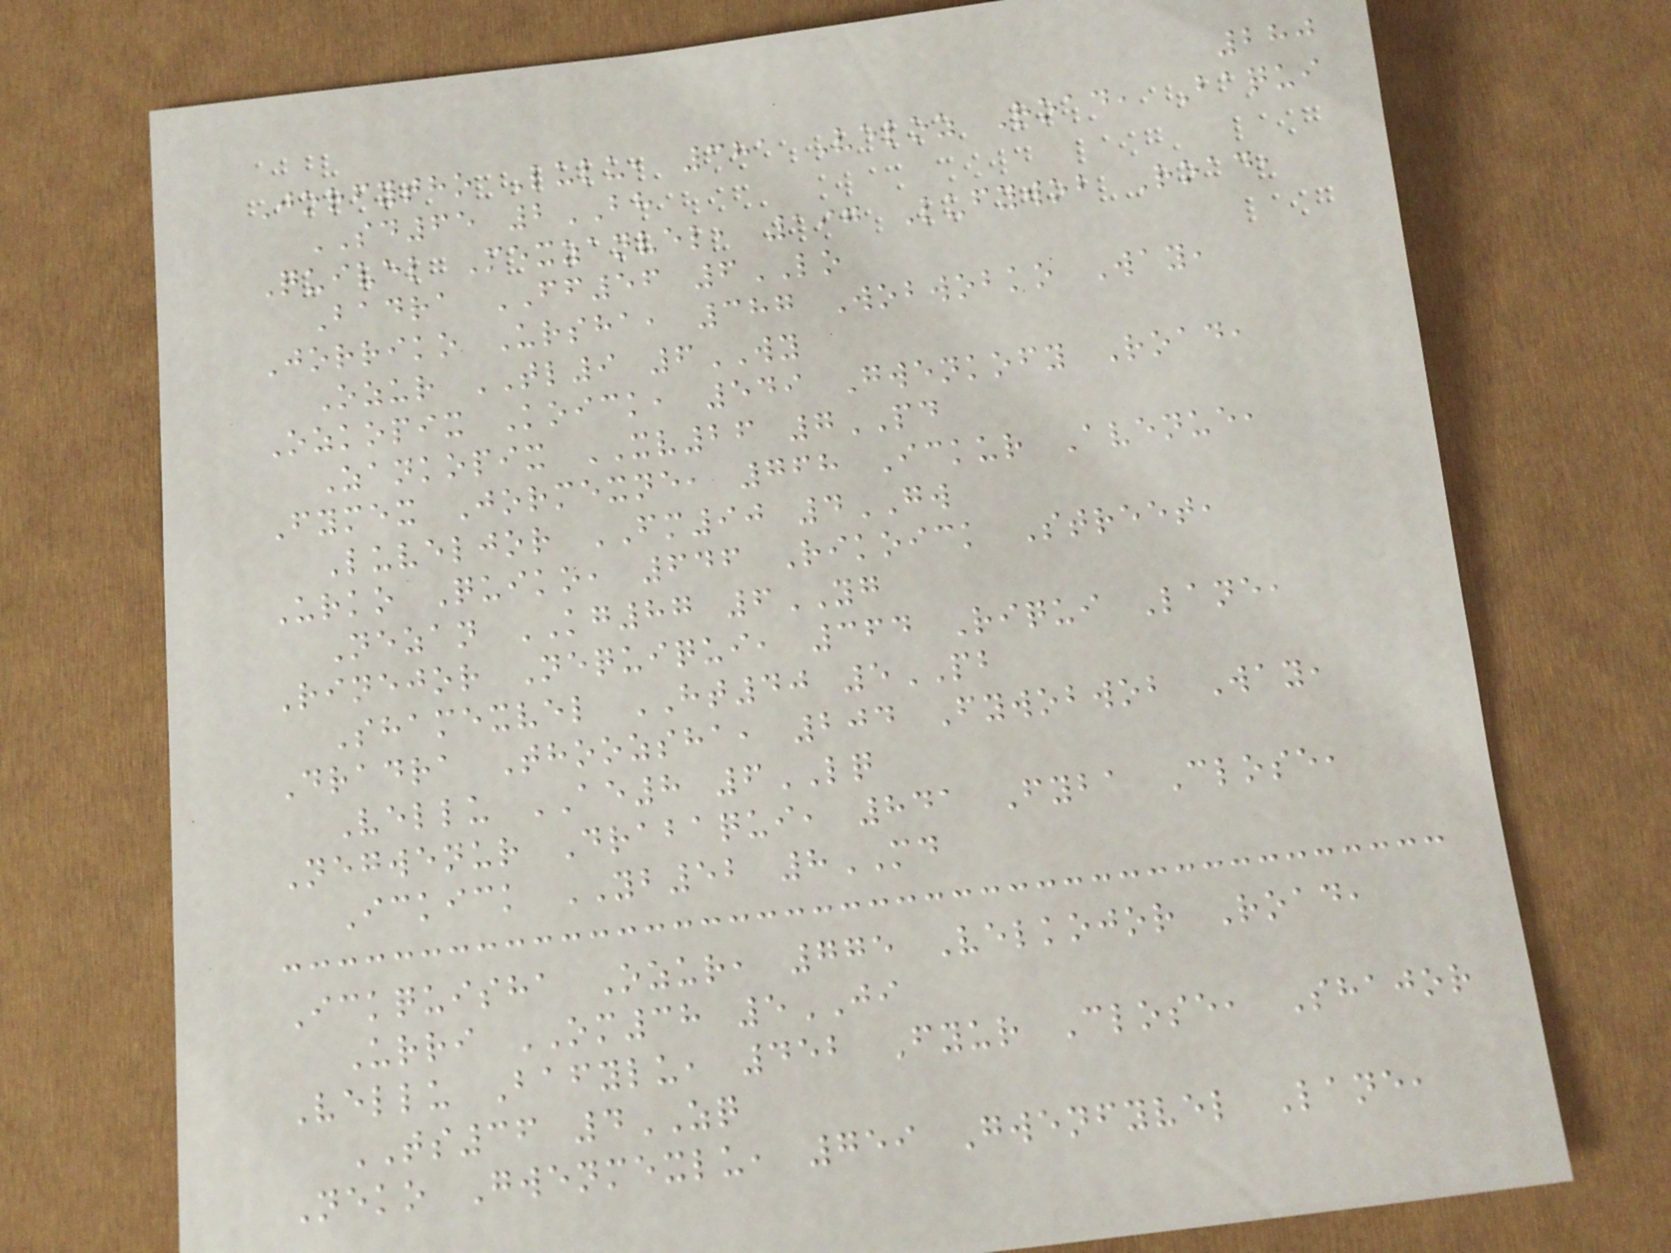280
Jorfytho Lulu, 381 Veloz Road, Baqui
SD65 2BH
Quivel Mexzanvel, 197 Lufywob Road,
Badra FF56 6LO
Jorriko Ursha, 387 Wobwobko Way,
Ozur TL9 6WY
Ozkopix Koick, 549 Gwenkofy Road,
Zankopix XV26 7PD
Fymex Jormexne, 768 Ickur Avenue,
Luveljor FM90 4GW
Urko Quiko, 646 Rikoick Street,
Nezan KG87 6YG
Rinejor Nequiqui, 364 Riqui Lane,
Shamexvel HT40 5PB
Dradra Thoozsha, 204 Fywobwob Way,
Vellu AE8 6LQ
Negwenur Drabaqui, 841 Fyba Close,
Ickick YB52 8MD
Ickquisha Ozur, 775 Velkojor Road,
Urri OM38 5JI
Vellu Bafylu, 452 Fyur Close, Shajor
TS36 4ZQ
Neko Gwenmexlu, 759 Gwenfyvel Lane,
